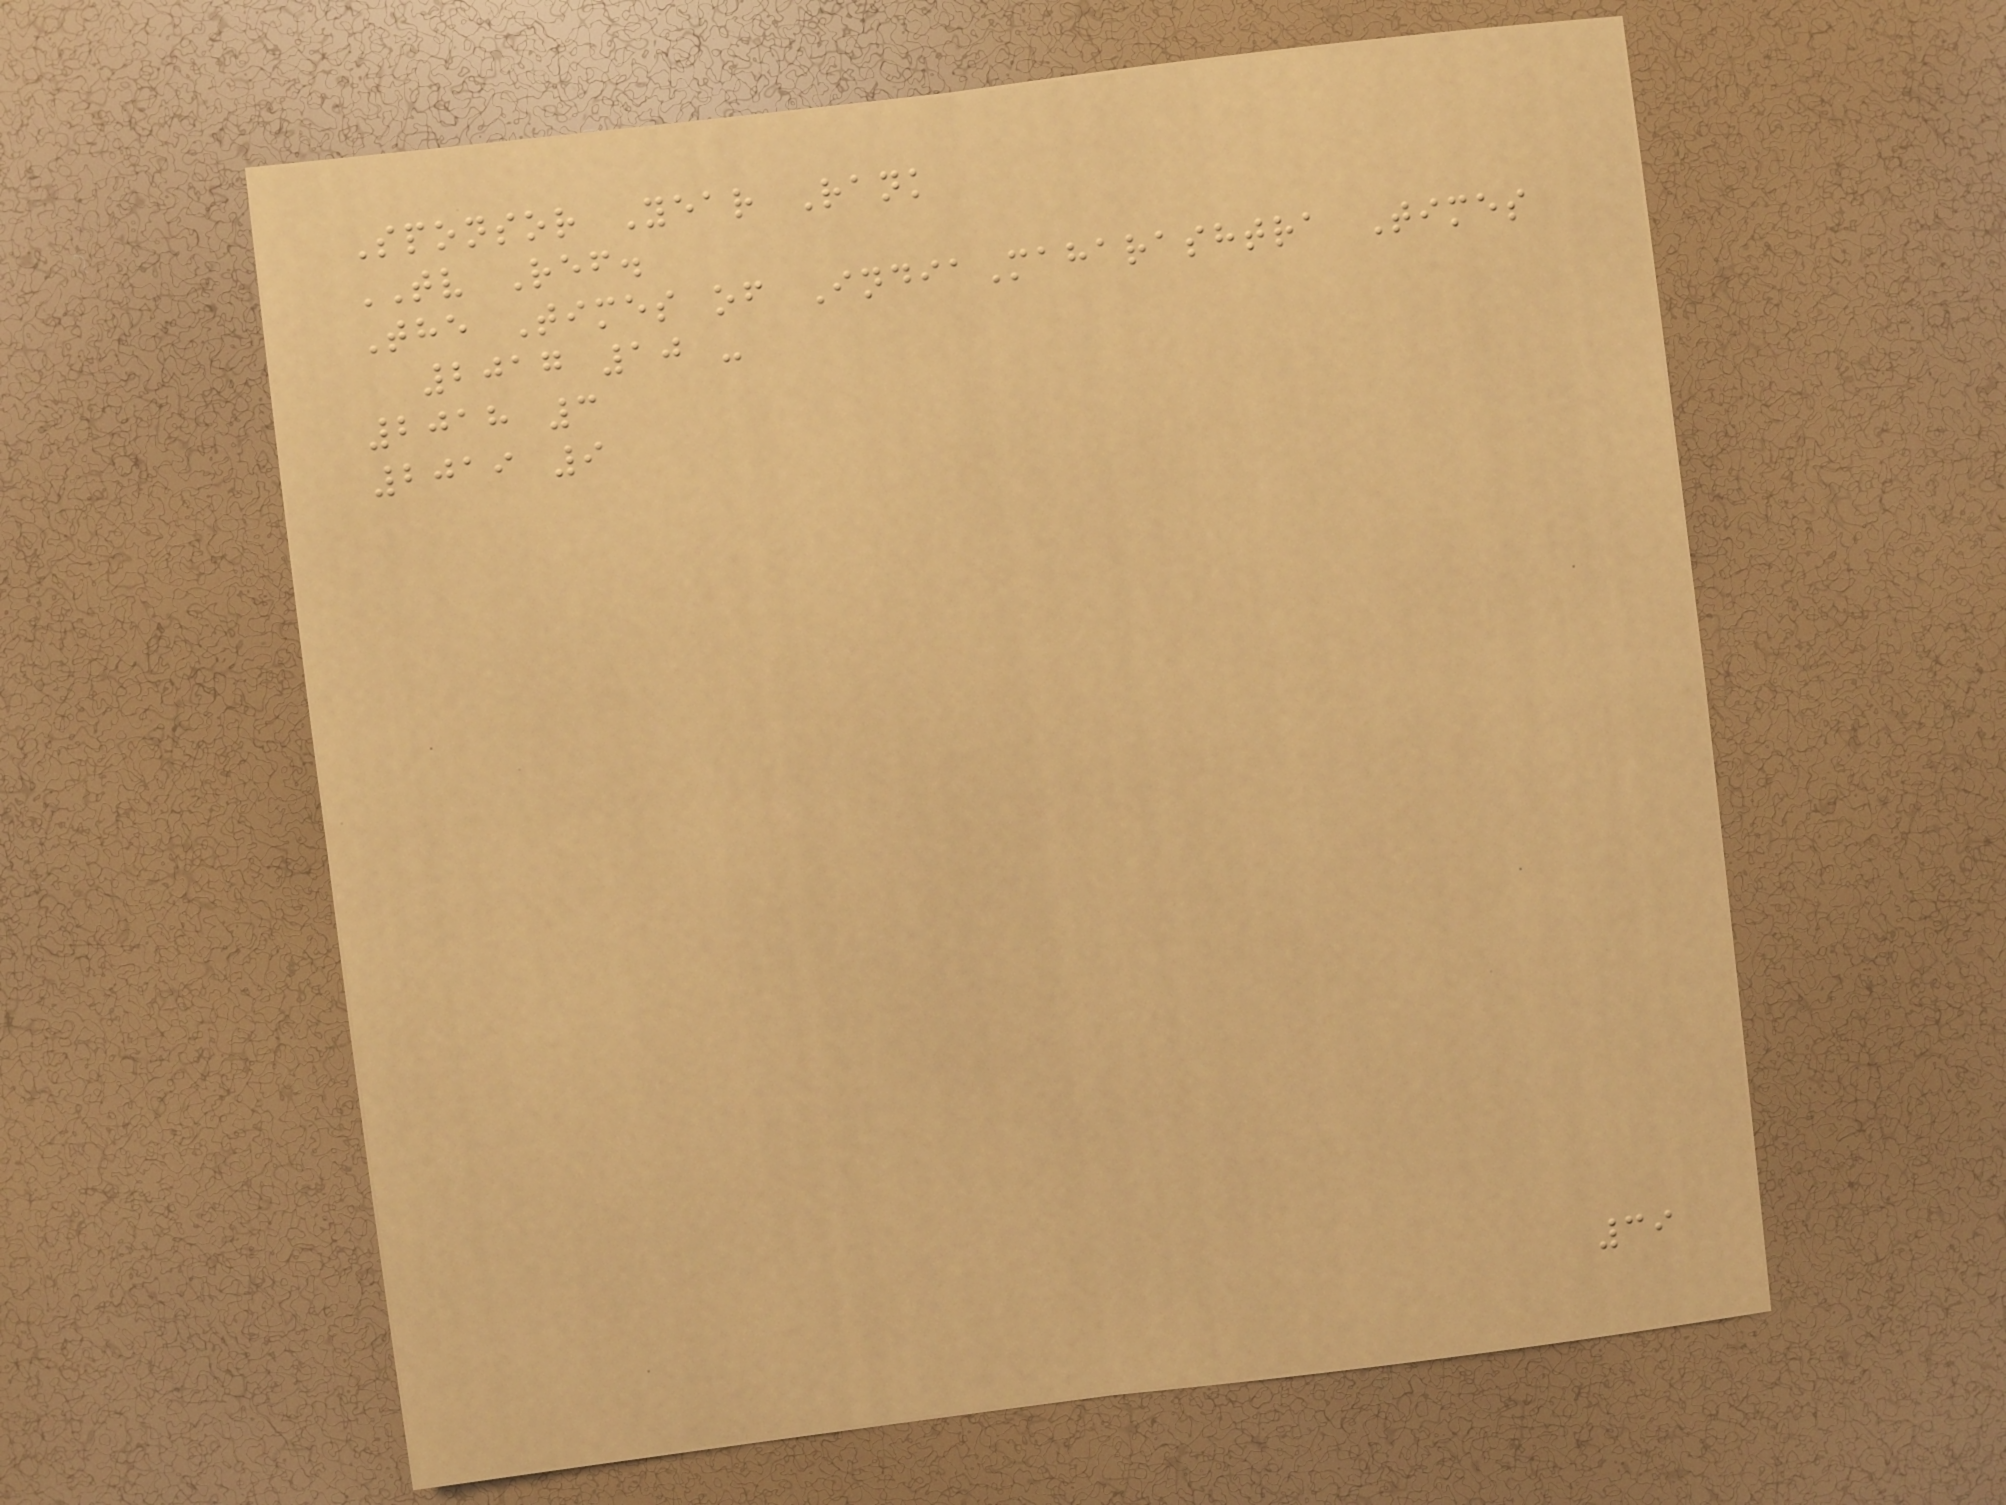Sponsor Year Rank
TV Ref.
The Times of IndiaMaharashtra Times
2017 10 -
2018 3
2019 9
39
